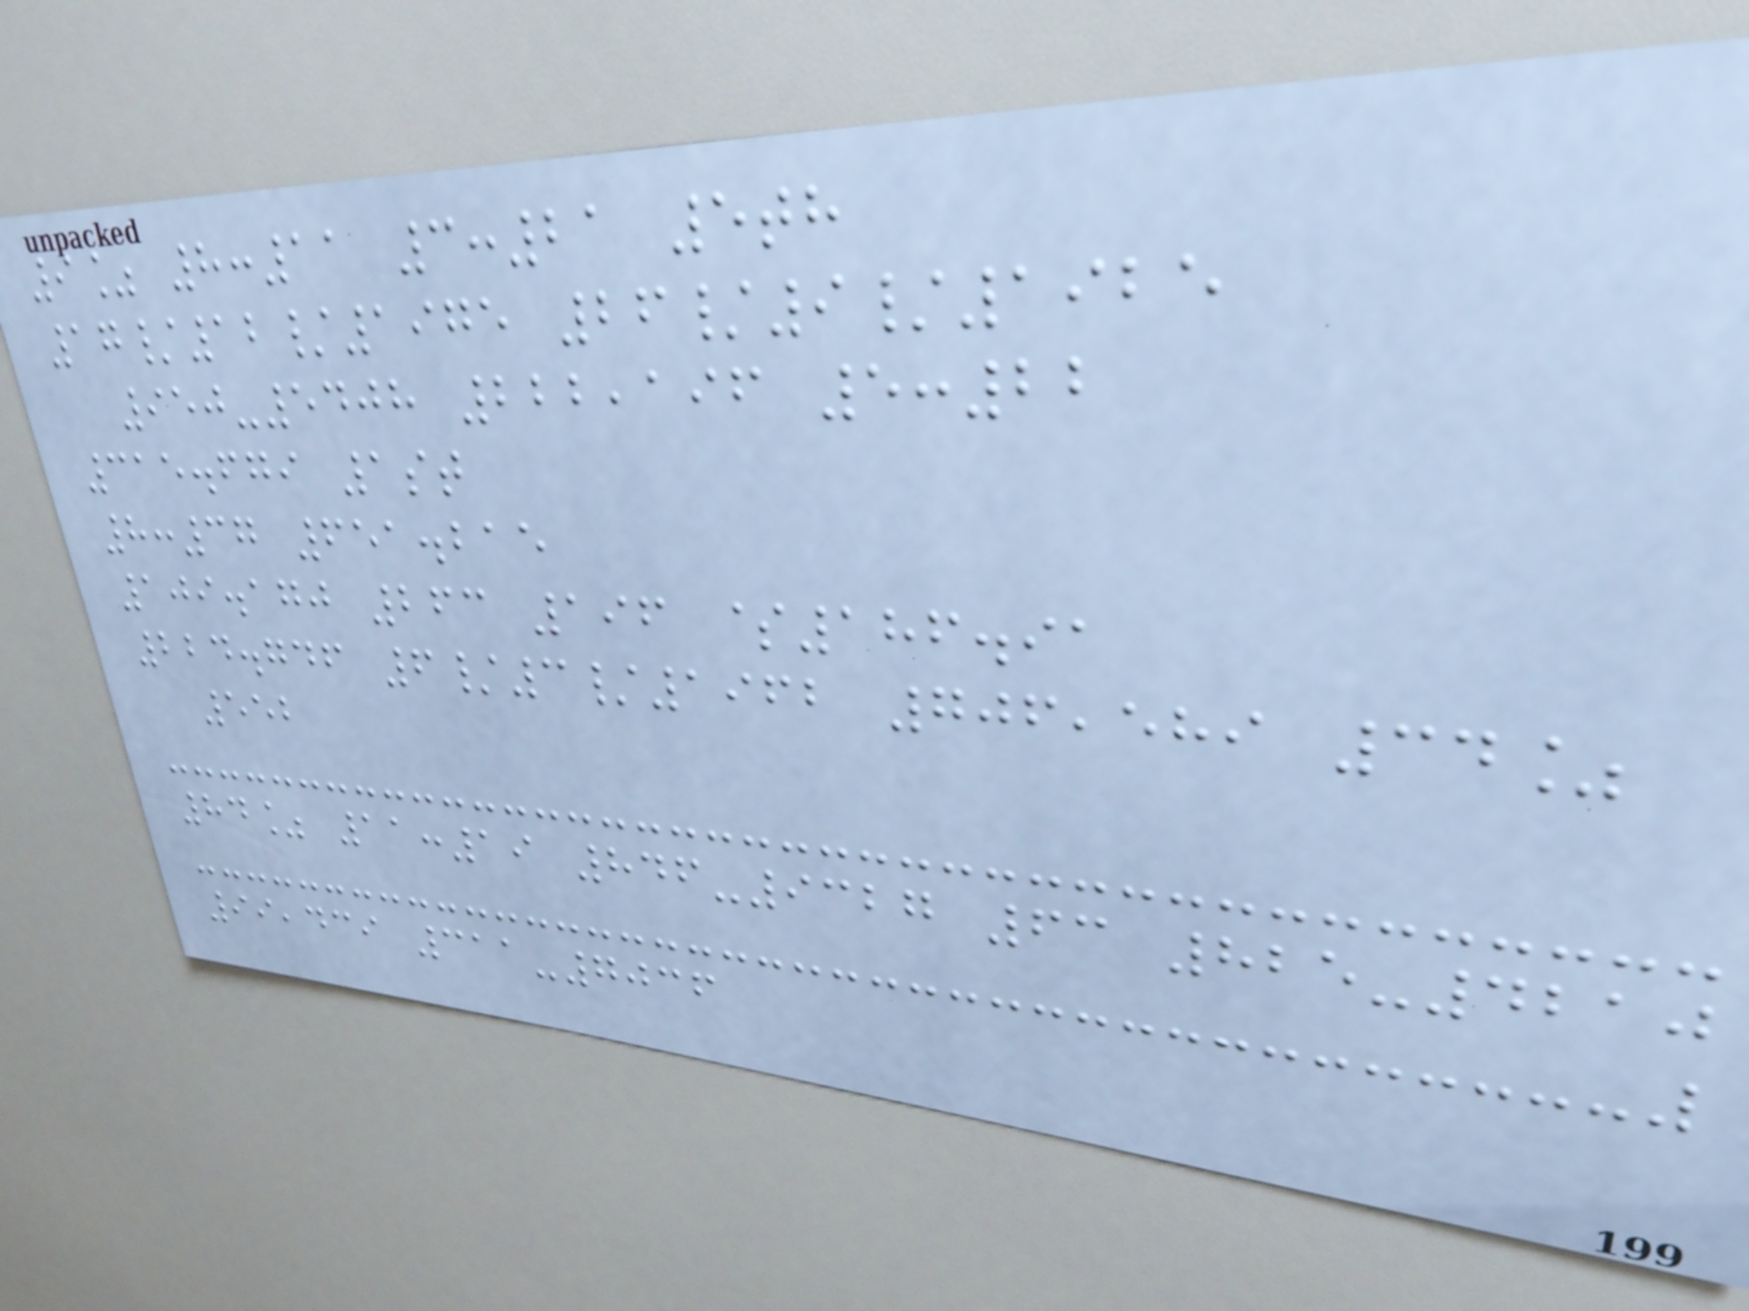9% 8:11 3:21 5th
17/12/1975 26/9/1925
950-5408 222,196 5:22
315.679 1st
8:37 651.215
109.170 263 196 $186.91
224.746 6/3/1962 706,589 34%
552
84% 11:19 846-9327 63 825-4210
99,439 311-7036
